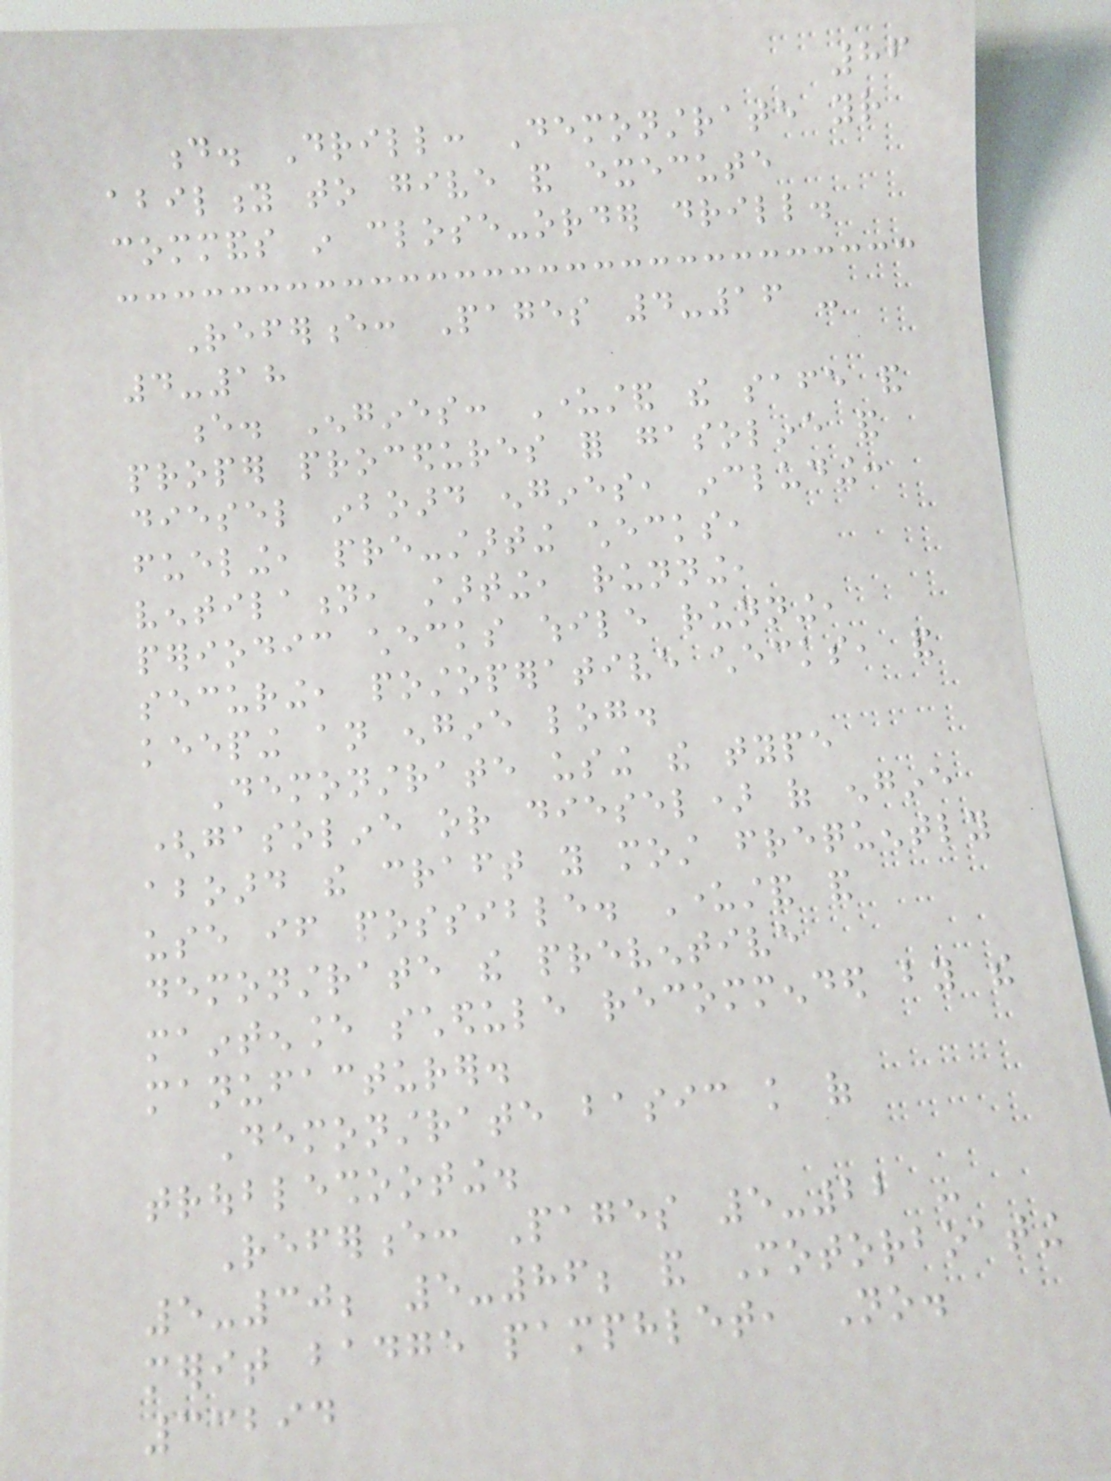86
d. Drill: Demonstrate your
ability to give and execute
commands in close-order drill.
Reference: Pages 4-16 -
4-18
e. Engines: Understand the safe and
proper procedures for gasoline and
diesel inboard engines, including:
fueling, pre-starting checks,
ventilation, starting, running,
periodic checks while running,
securing, postoperative checks, and
keeping an engine log.
Demonstrate using the type
(gasoline or diesel) of engine
aboard the craft you most frequently
use if possible. Understand and
demonstrate the preventive
maintenance schedule recommended by the
manufacturer.
Demonstrate basic knowledge of
troubleshooting.
Reference: Pages 5-22 -
5-30; 5-86; and Motorboating
merit badge pamphlet, No.
33294
